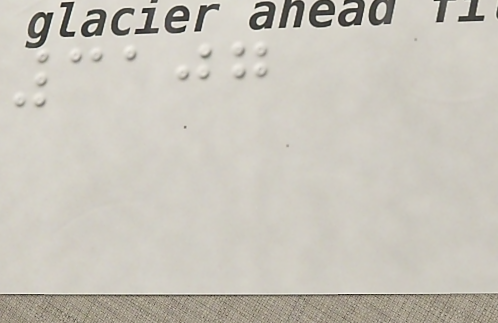3107
